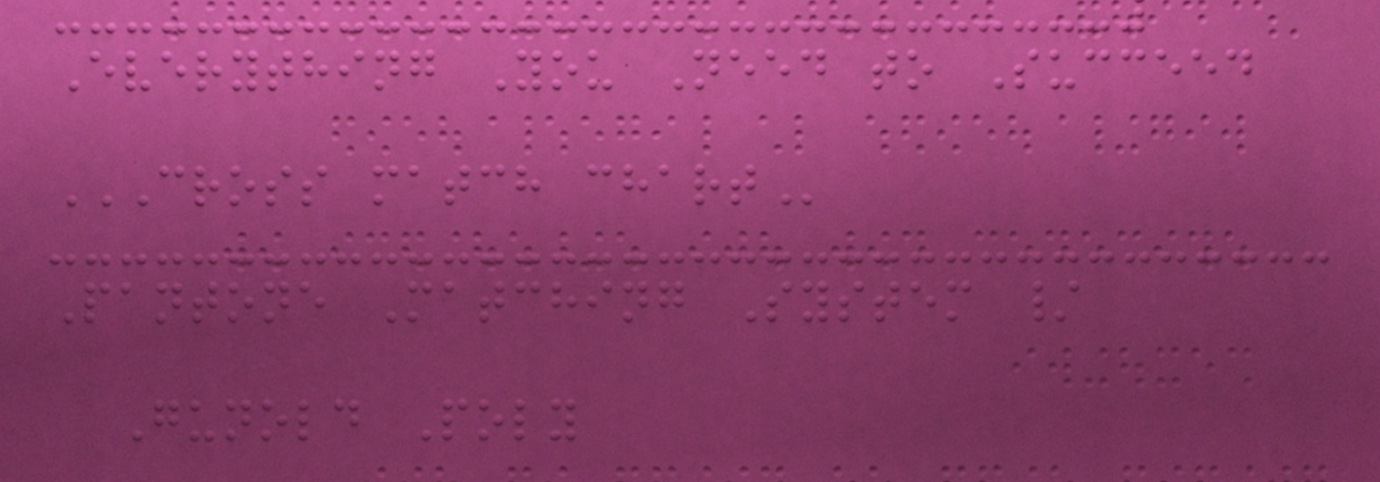Everything You Need to Succeed
CROSS MATCH CHART
Pantone Matching System /
Gunold Poly
